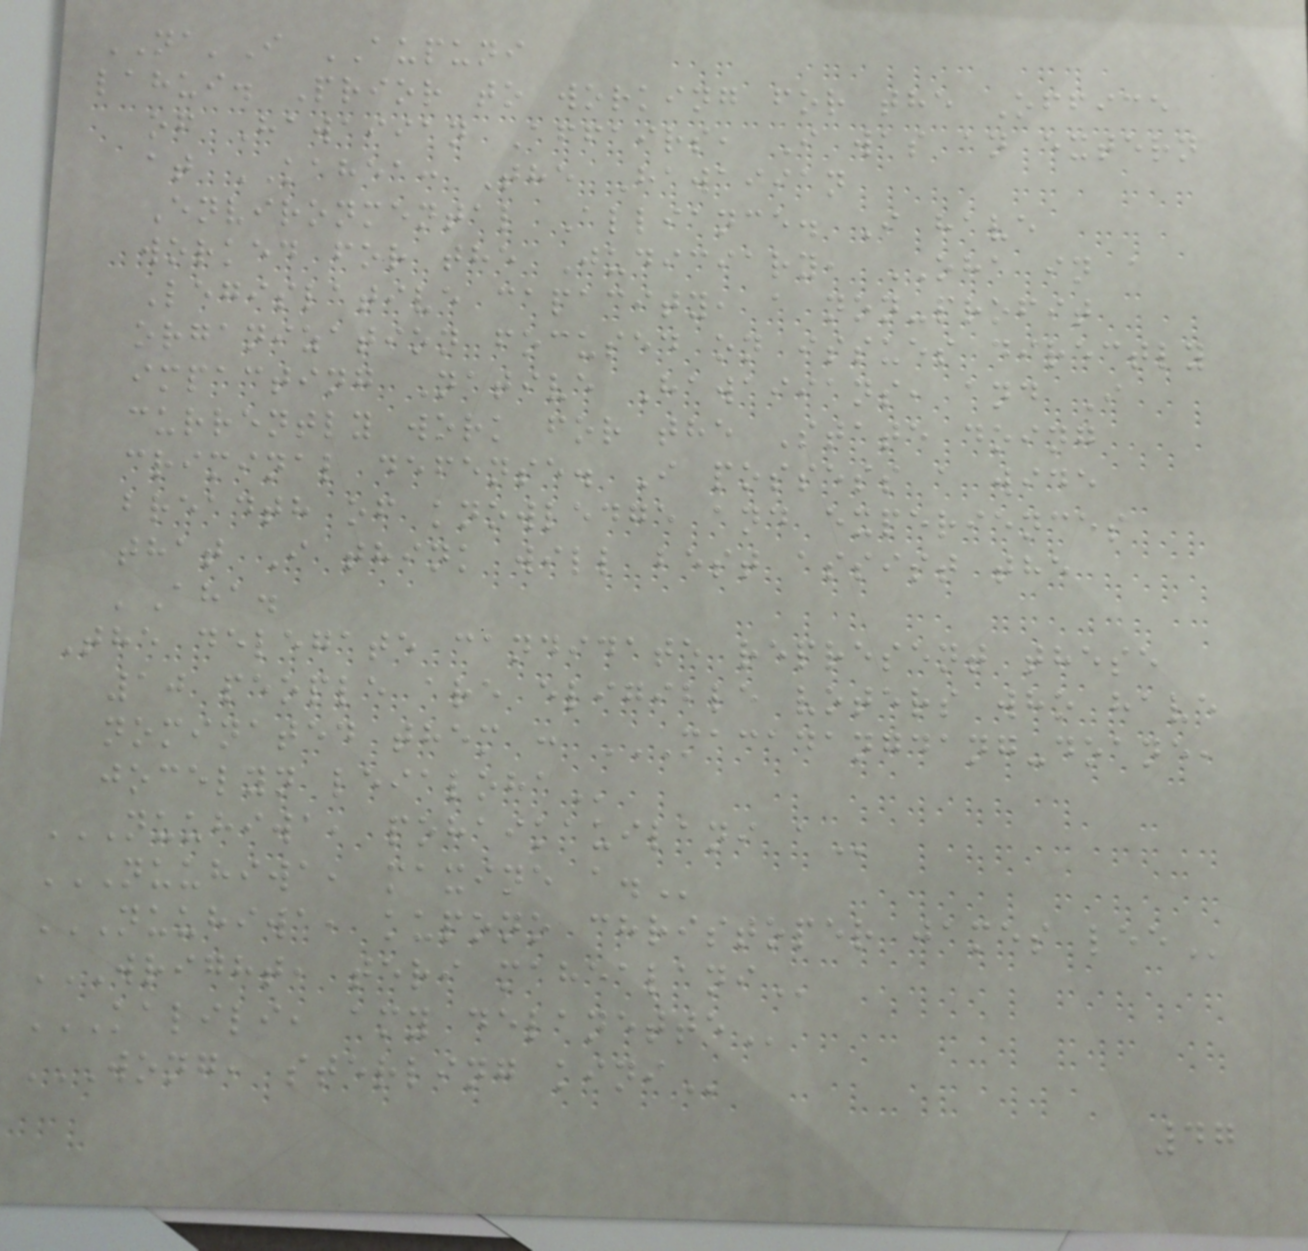NA'I AUPUNI
lahui. Prior to working for the Office
of Hawaiian Affairs, I was an extern
at KAHEA: The Hawaiian
Environmental Alliance. I have
worked for the Judiciary, OHA in a
Legislative capacity, a non-profit
organization focused on issues directly
impacting Native Hawaiians, and I
currently work for the State doing
criminal defense. I possess a wide
breadth of knowledge and experiences
that I think will best assist the
'Aha.
The delegate candidate represent these
10 people are eligible voters who have
nominated them : MACADANGDANG-DOANE,
JOCELYN LEIALOHA
NUUHIWA, POHAIKAUILANI A
NUUHIWA, MAXINE A.
NUUHIWA, KUPONO CHRISTOPER JAMES LEE
WRIGHT, TERI MAHEALANI
KALILI, AMY DELANETTE
WONG, STERLING KINI
47
